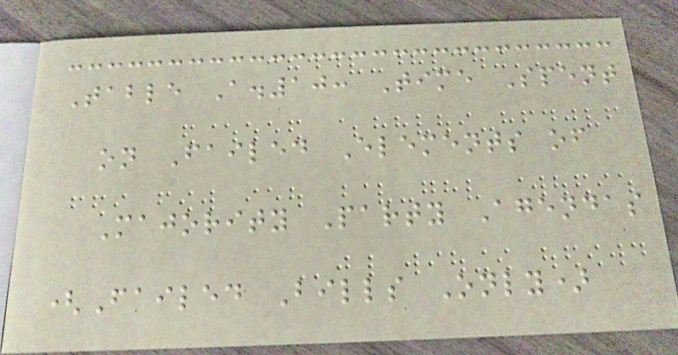Table A.10: Time Spent
on Failed Elements of
Majority Party Agendas
(Failed Bills Only)
